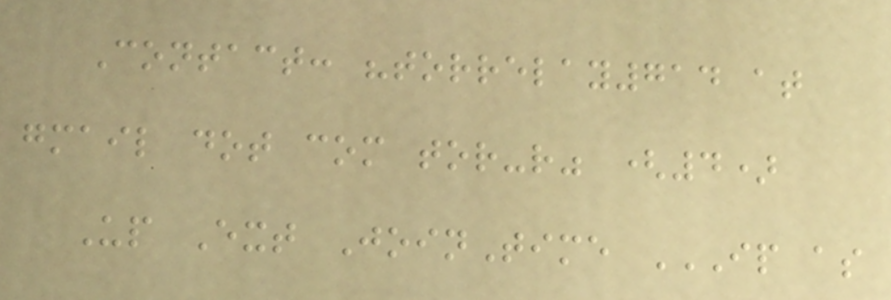Contact: "torrelay714 at
gmail dot com tor-r" (4)
Up Ext JoinTime IP AS
